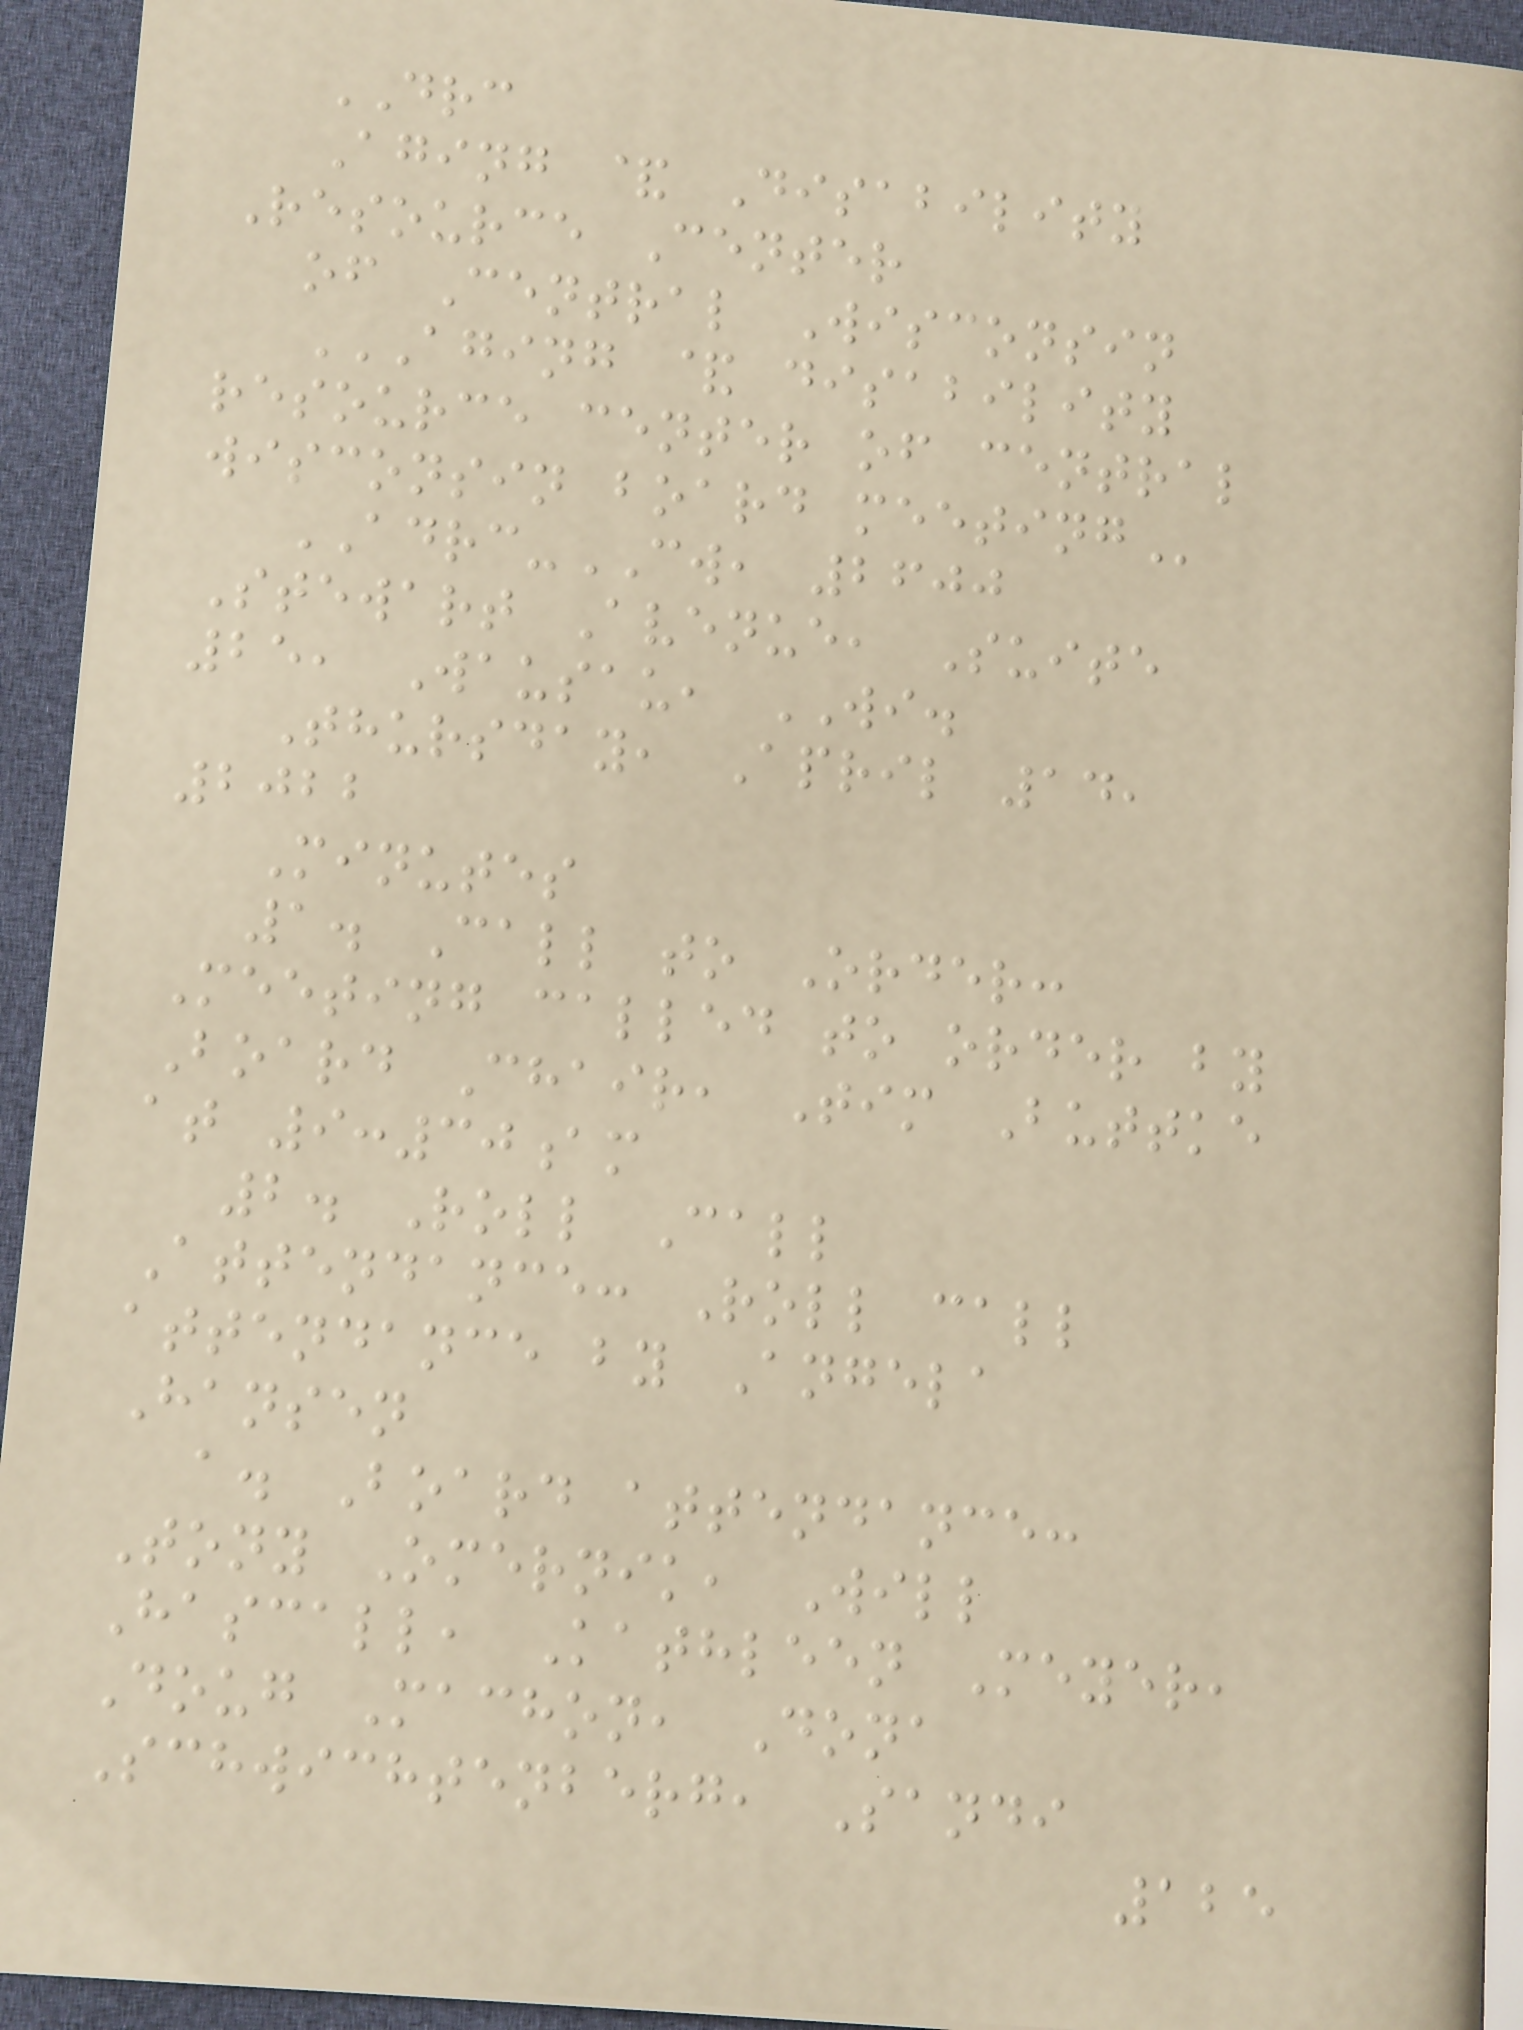DRC
Aging & Disability
Resource Center
of Central Wisconsin
AGING & DISABILITY
RESOURCE CENTER OF CENTRAL
WISCONSIN BOARD MEETING
ADRC-CW, 2600
Stewart Avenue, Suite
25, Wausau, WI.
Thursday, April 14,
2022
Minutes
1. Call to Order:
Meeting called to order by
Board Chair, Tim Buttke
at 9:30am
2. Roll Call
Attendance: Roll call
attendance by Angela
Hansen
a. Board attendance:
Tony Omernik, Will
Hascall, Kathleen Meyer,
Doug Machon, Dona
Schwichtenberg, Sandi
125
